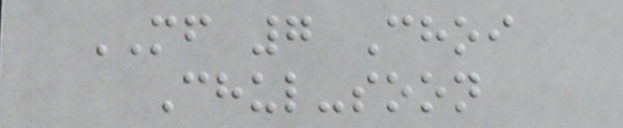MF 7 Choi
Chul-soon
